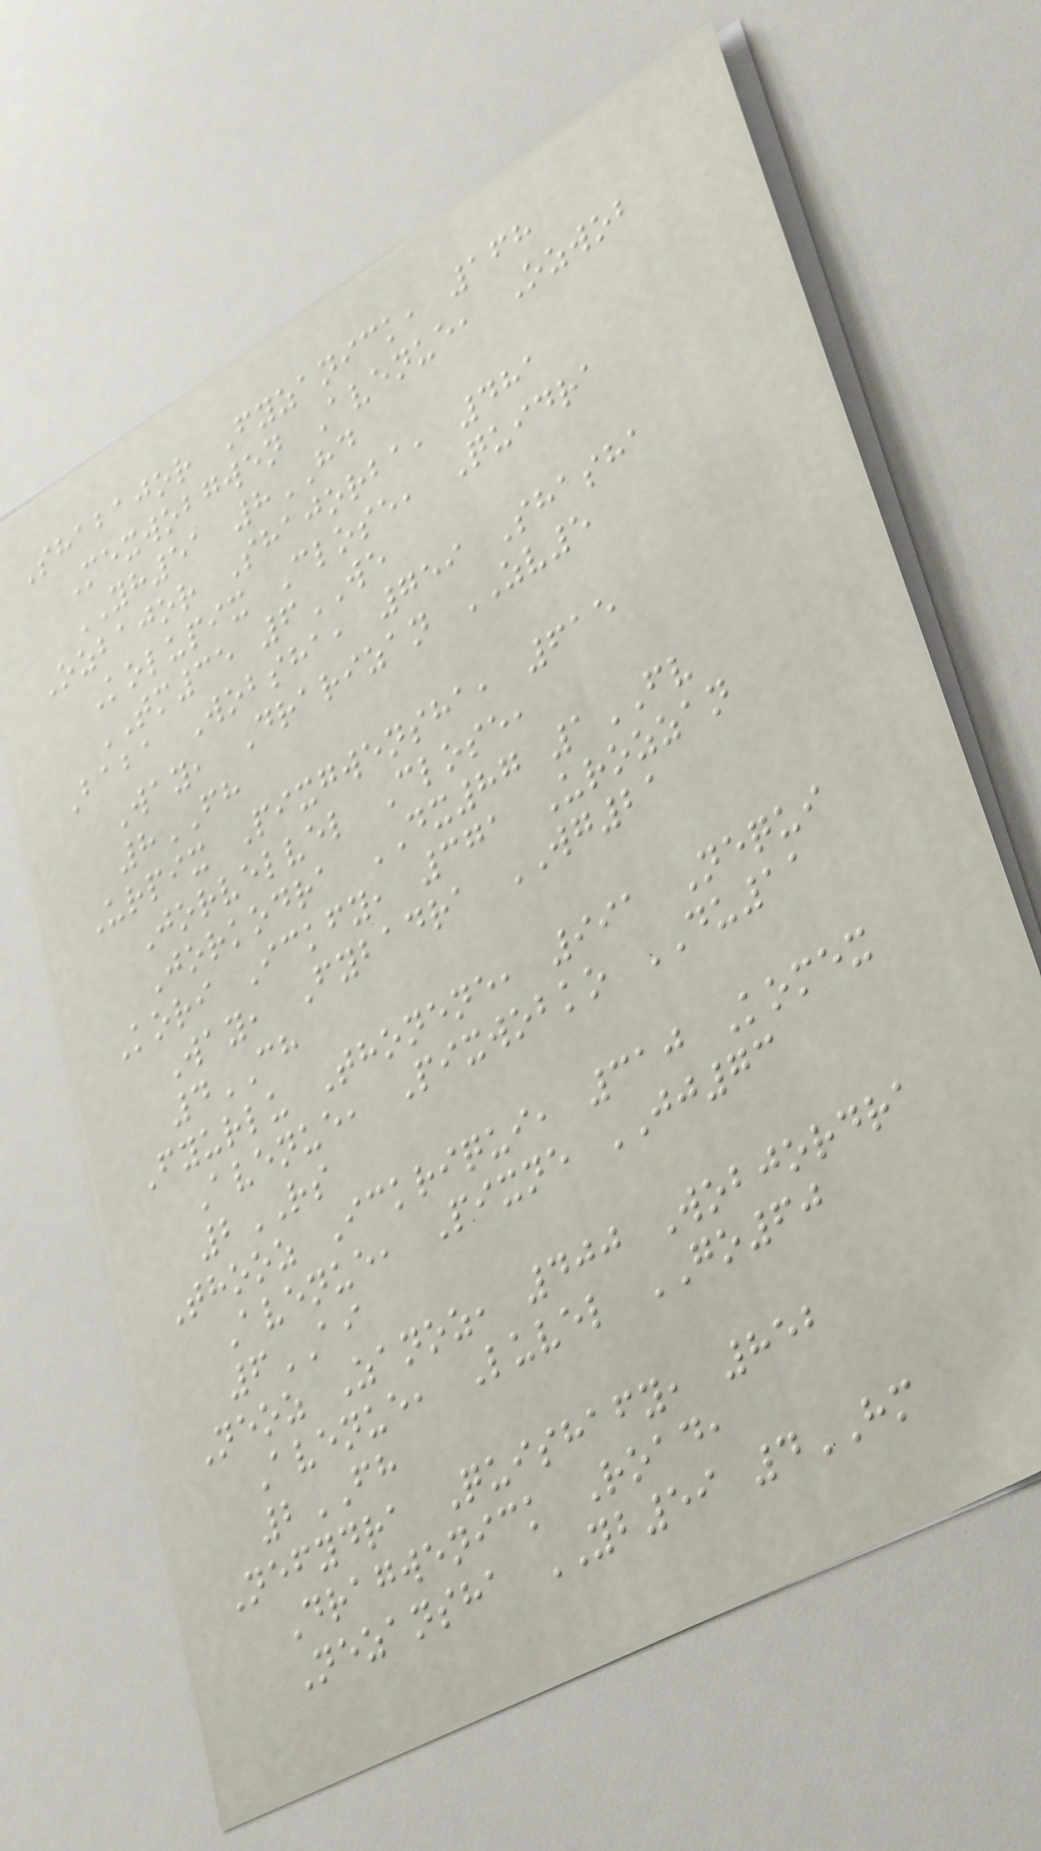Shabajor Fyzanick, 168
Mexwobgwen Avenue, Ozwob
YH51 8HD
Ozbajor Shajorba, 481
Kolupix Close, Quidra
TM35 6WE
Baba Wobsha, 759 Shasha
Way, Drarizan ZV5
8FH
Urpix Pixgwensha, 615
Jorvelvel Close,
Jorkodra DX87 1FV
Kori Ickfy, 371 Urozzan
Way, Fybadra WG21
4CH
Fyurlu Thonene, 991 Nequi
Avenue, Pixwobko DU11
2RS
Thooz Ickriqui, 310 Komex
Avenue, Pixne JJ73
6AI
Neoz Zanoz, 400 Wobjordra
Avenue, Luvel GO60
2FH
Nefydra Quishafy, 852
Dragwenick Road,
Nezansha YB59 4HM
